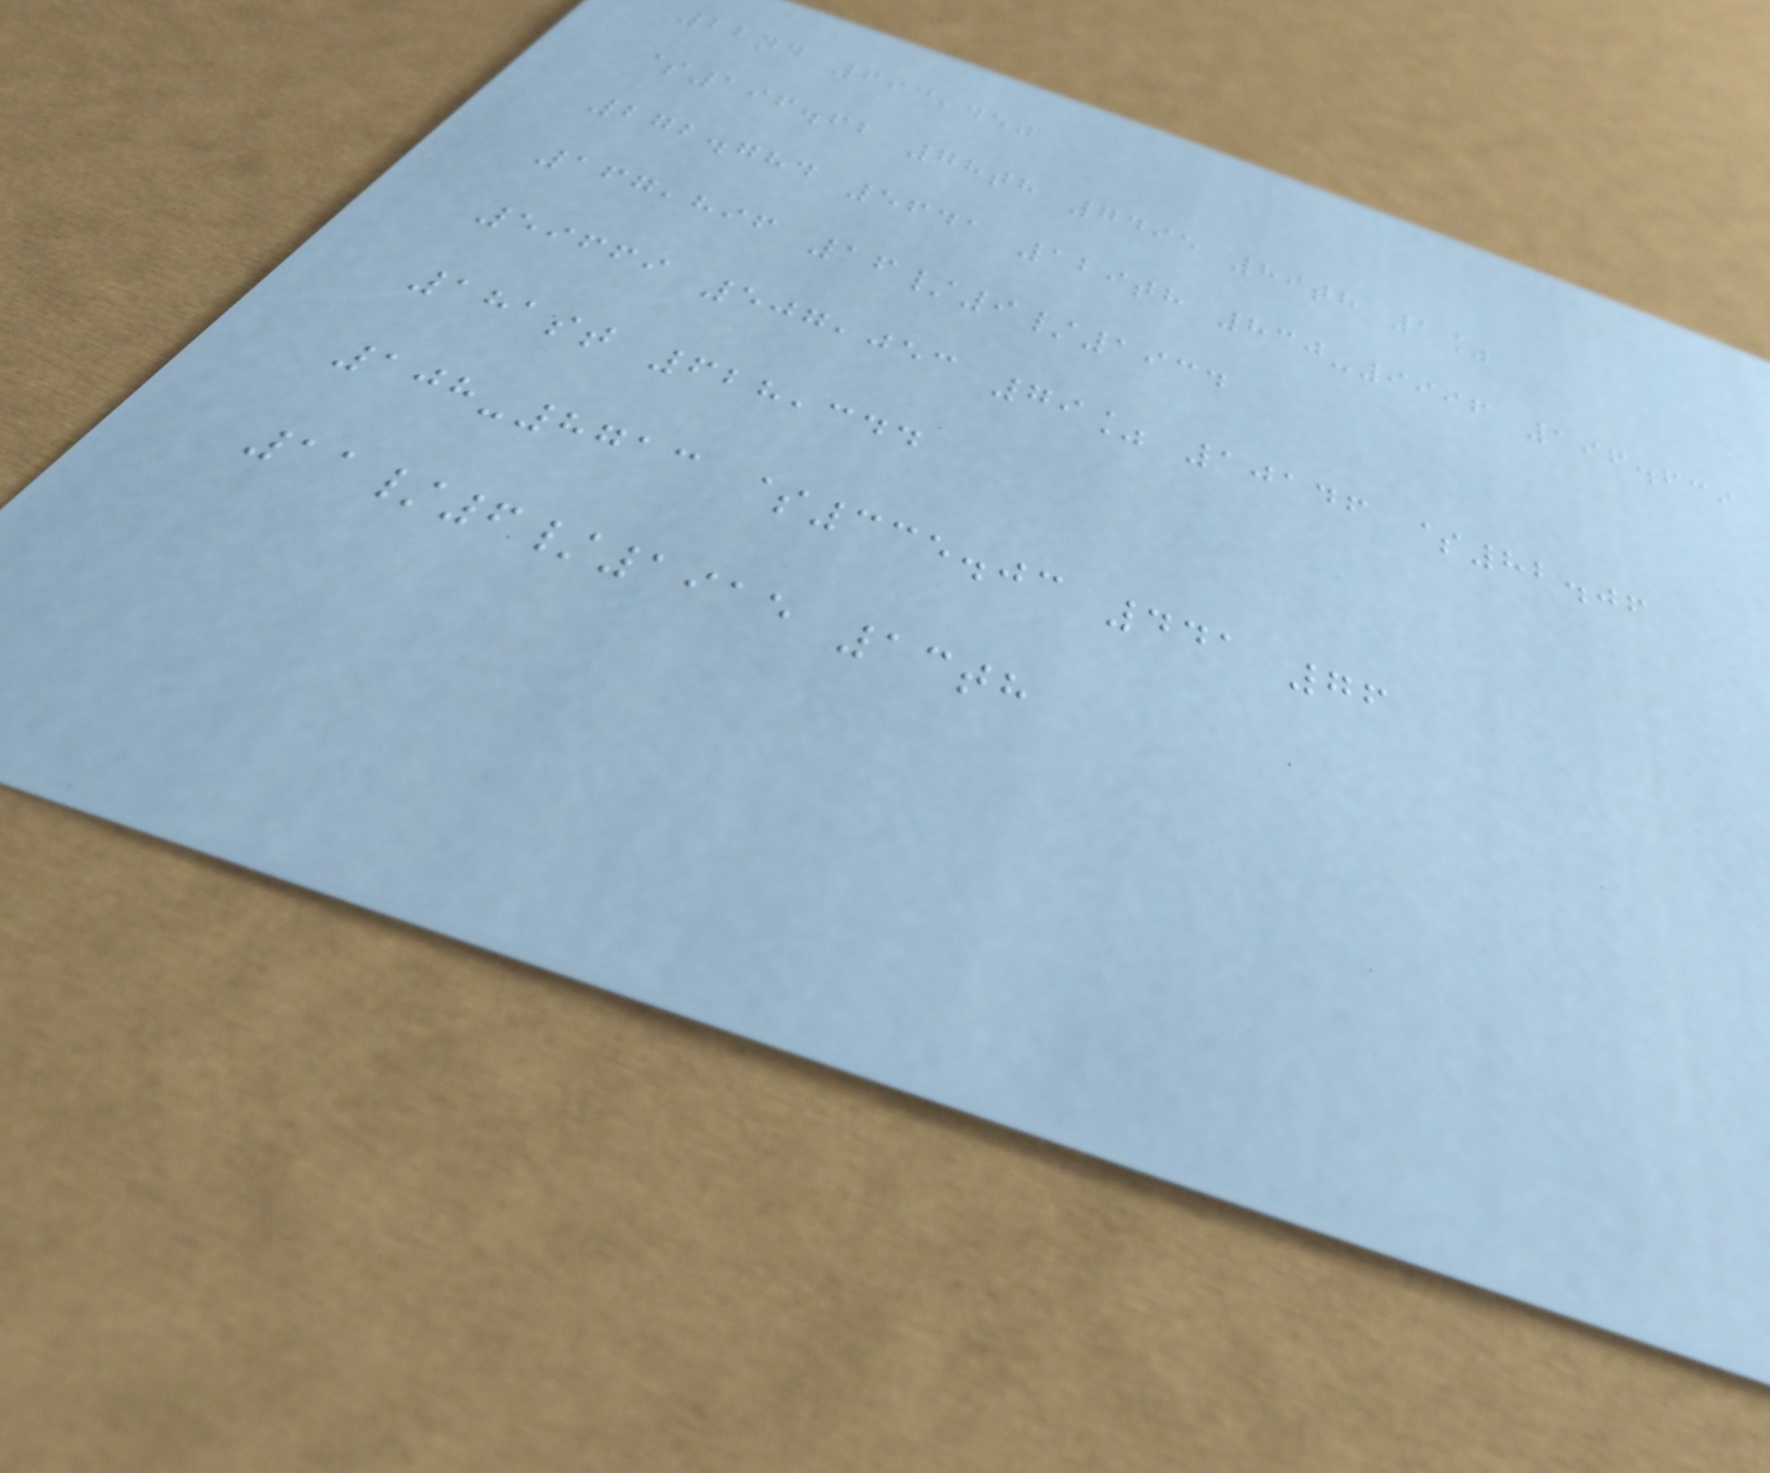22nd 693,450
$196.62 78th 7495 89th 1%
272.784 5641 129th 830-9996 196.639
167,896 16/9/1934
59669 507,053 79% 10146 $82.06
181st 628,344
108-8713 $335.03 441 76
11/6/1915 13th
